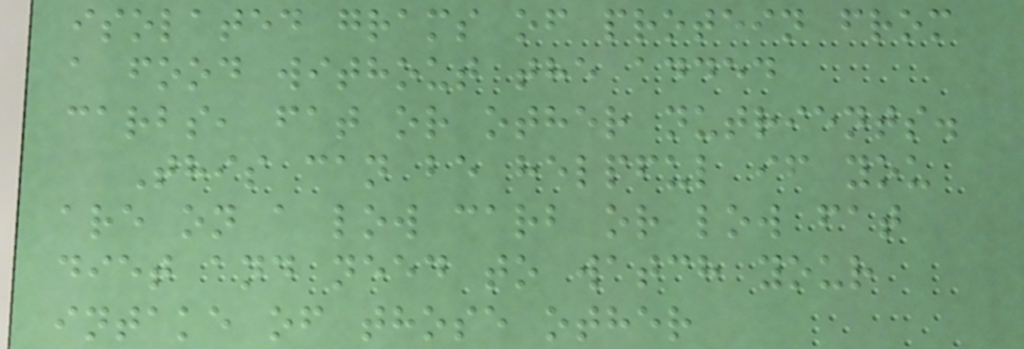isolated grams of protein from
a food without the added
carbs, fat or other nutrients.
This can be helpful if you
are on a low carb or low fat
diet and need to watch your
intake of those other
